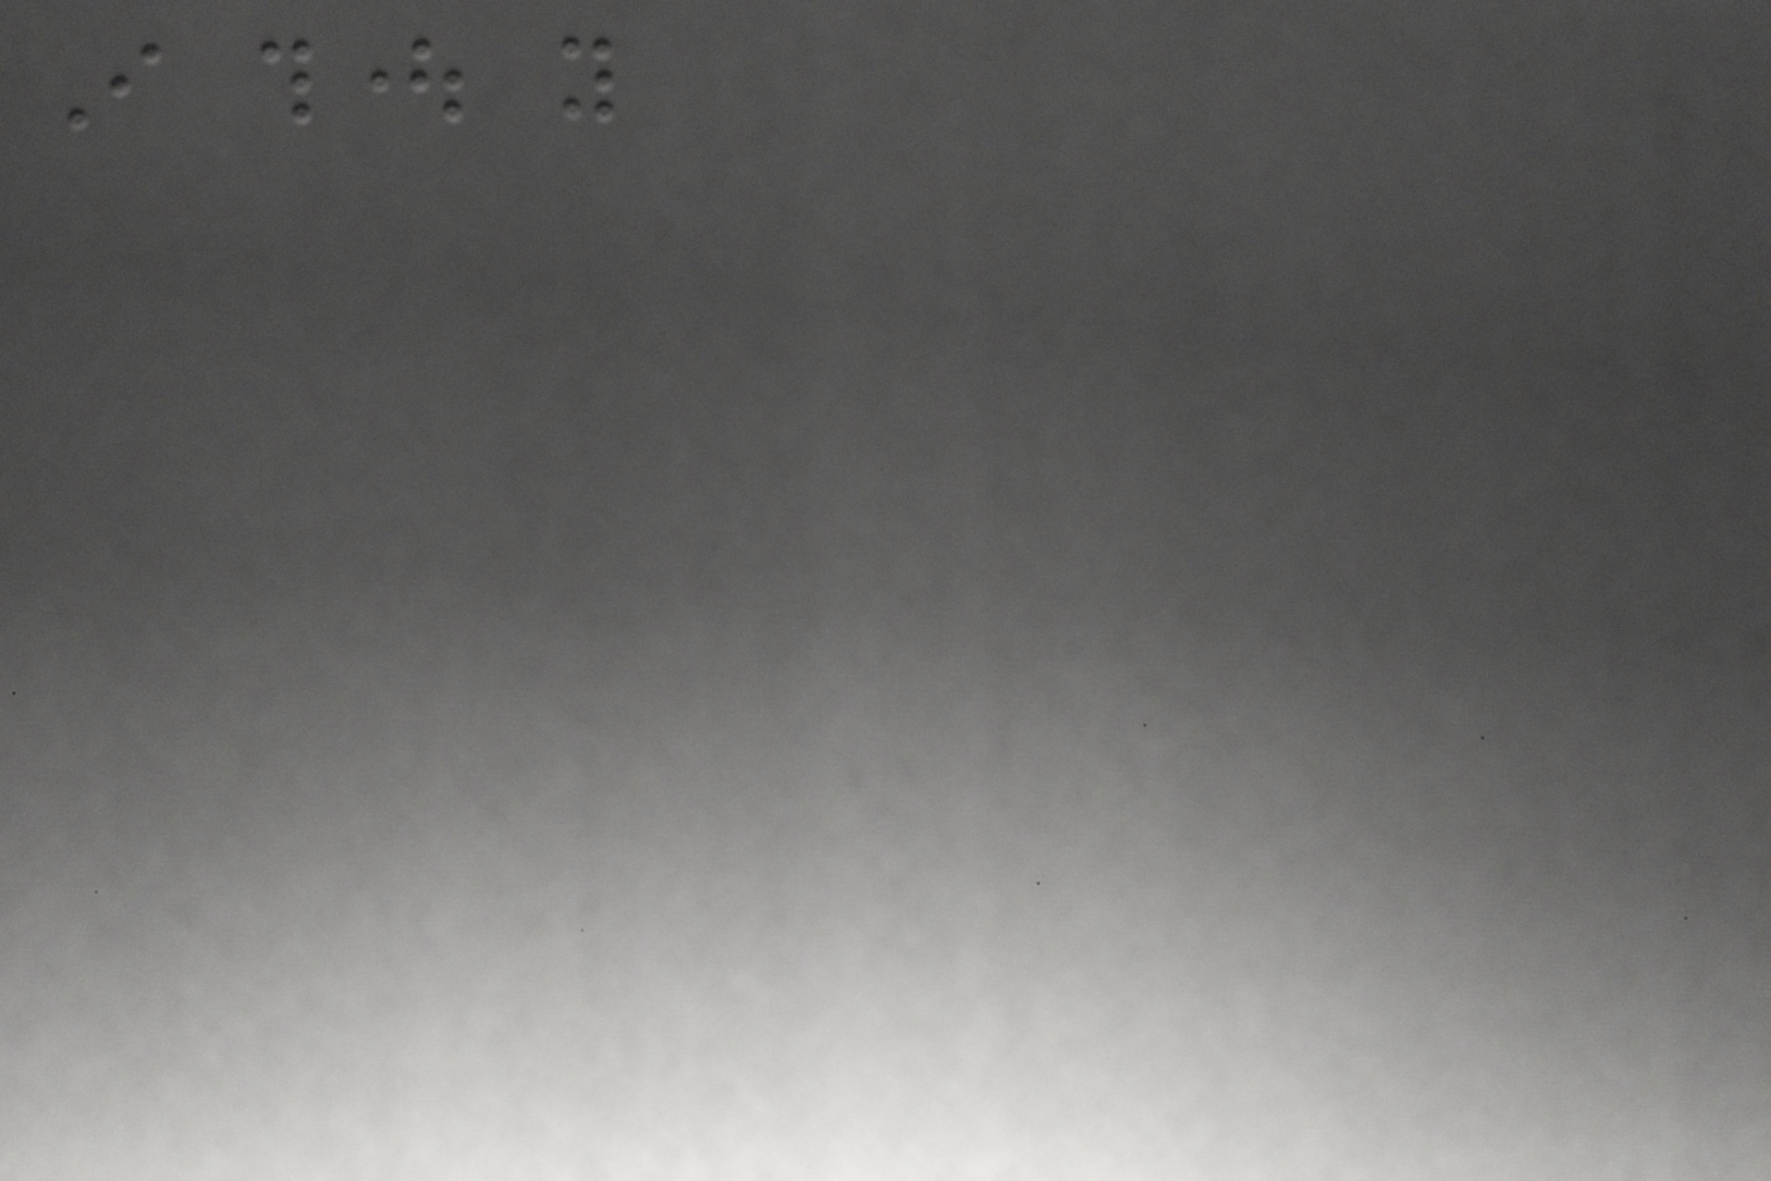I thought you
